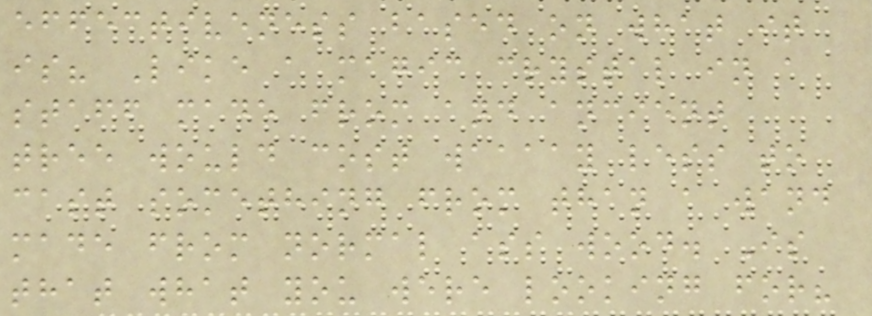effectiveness based on what it
is? Like a magic crystal in a
staff made from and ancient
tree would cost waaaay less to
cast something from than a wand
made from normal ass wood. Is
that what you were looking for?
